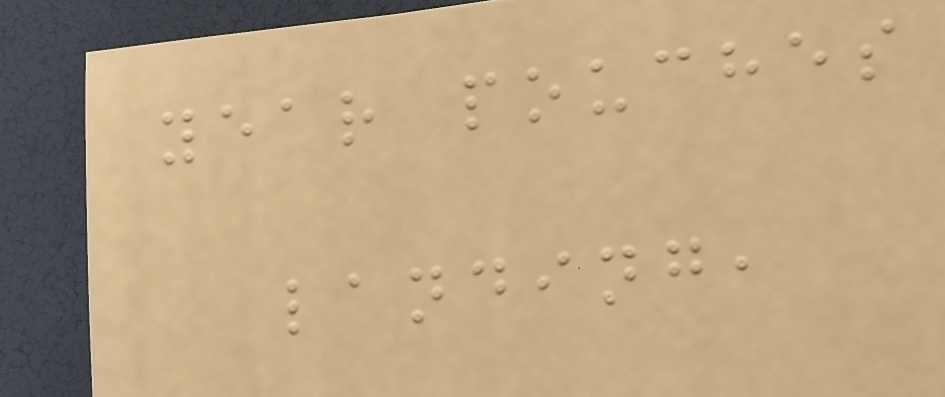year pouches
landing,
